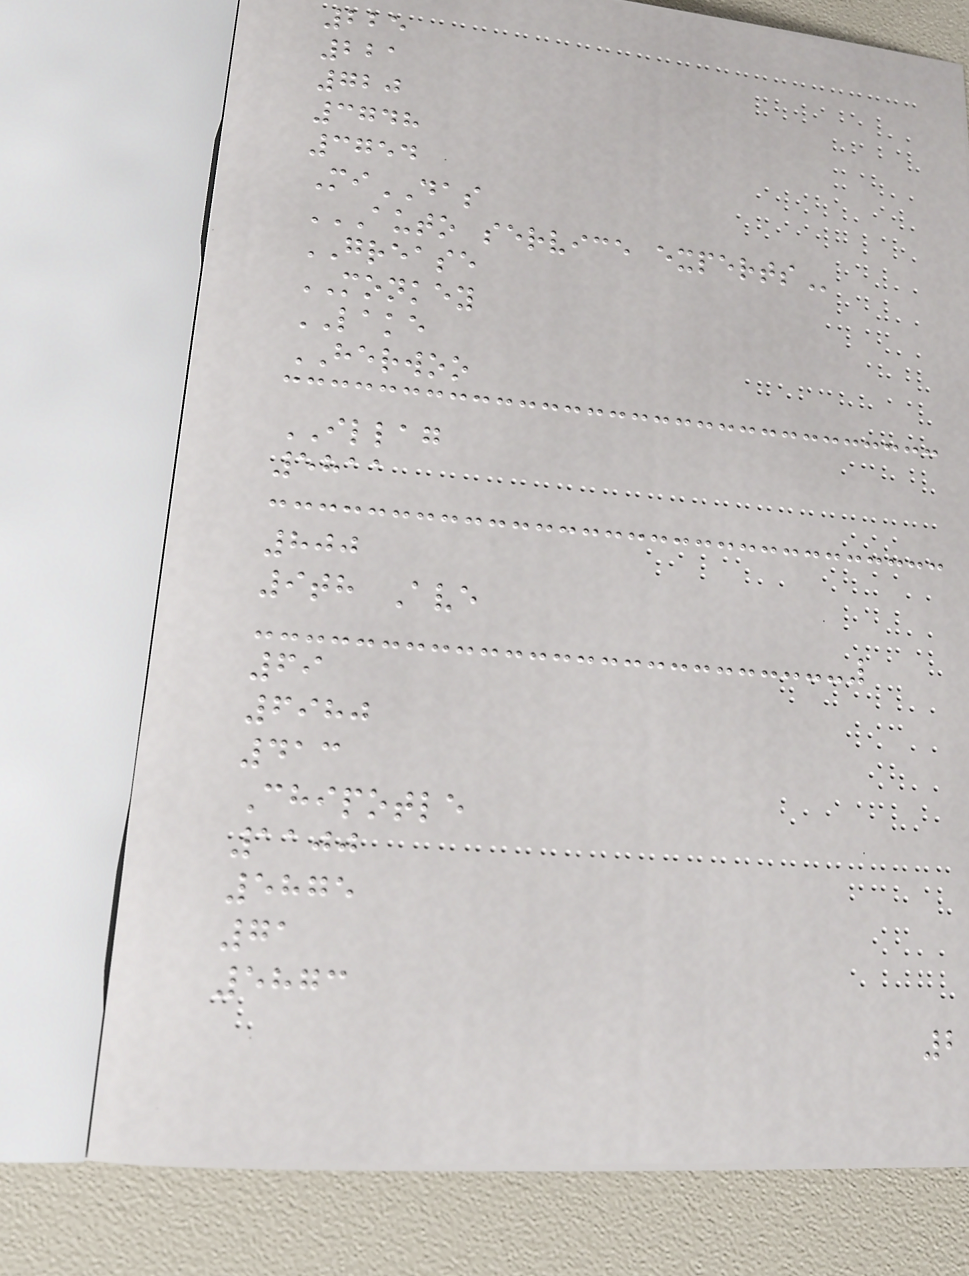225
221
720
3748
3754
MiDAS
AUTO SERVICE EXPERTS
GREASE
MONKEY
LAKE
HERWOO
ILLAG
5811
800
9th Ave
69
6980
413
Chipotle
1100
5875
71
5873
2
